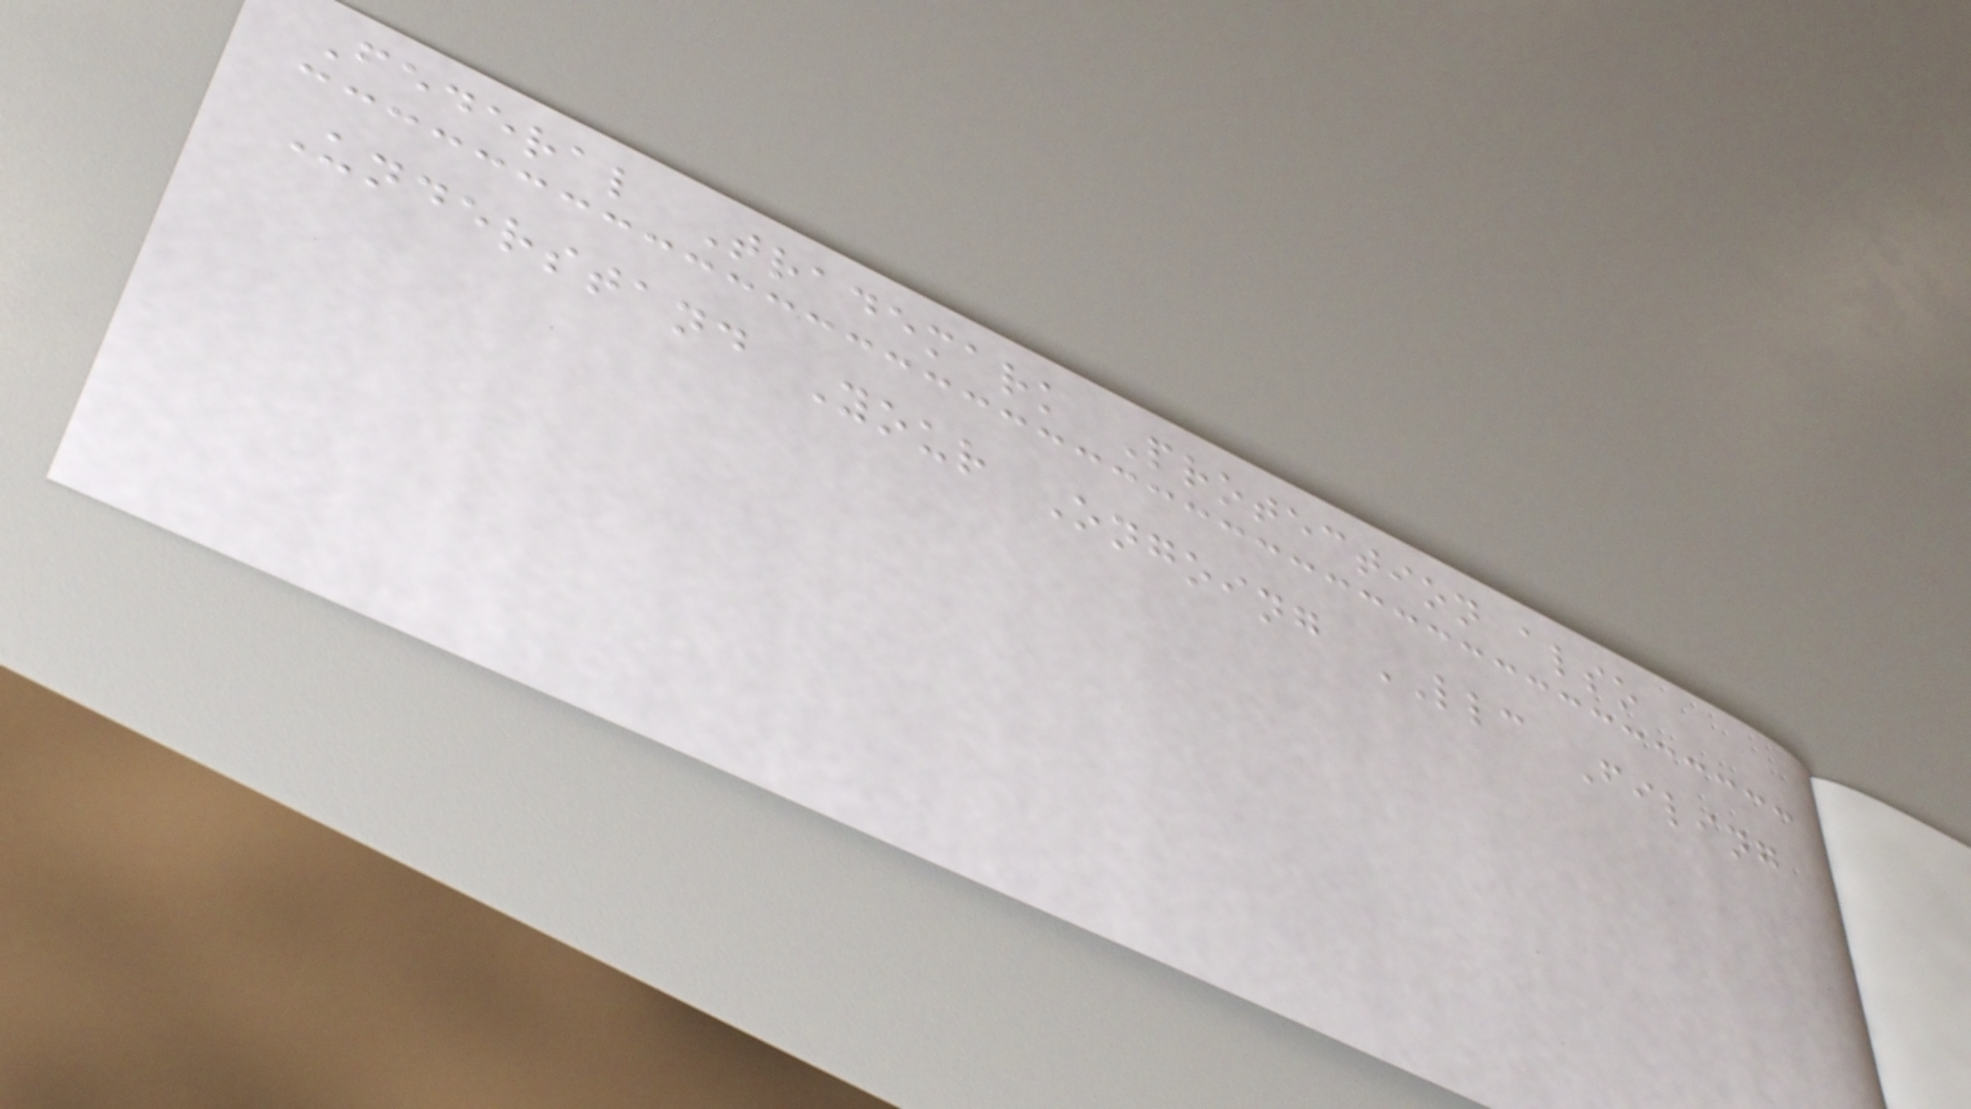Federal Trademark Protection also
Understand Your Ongoing LLC Filing
